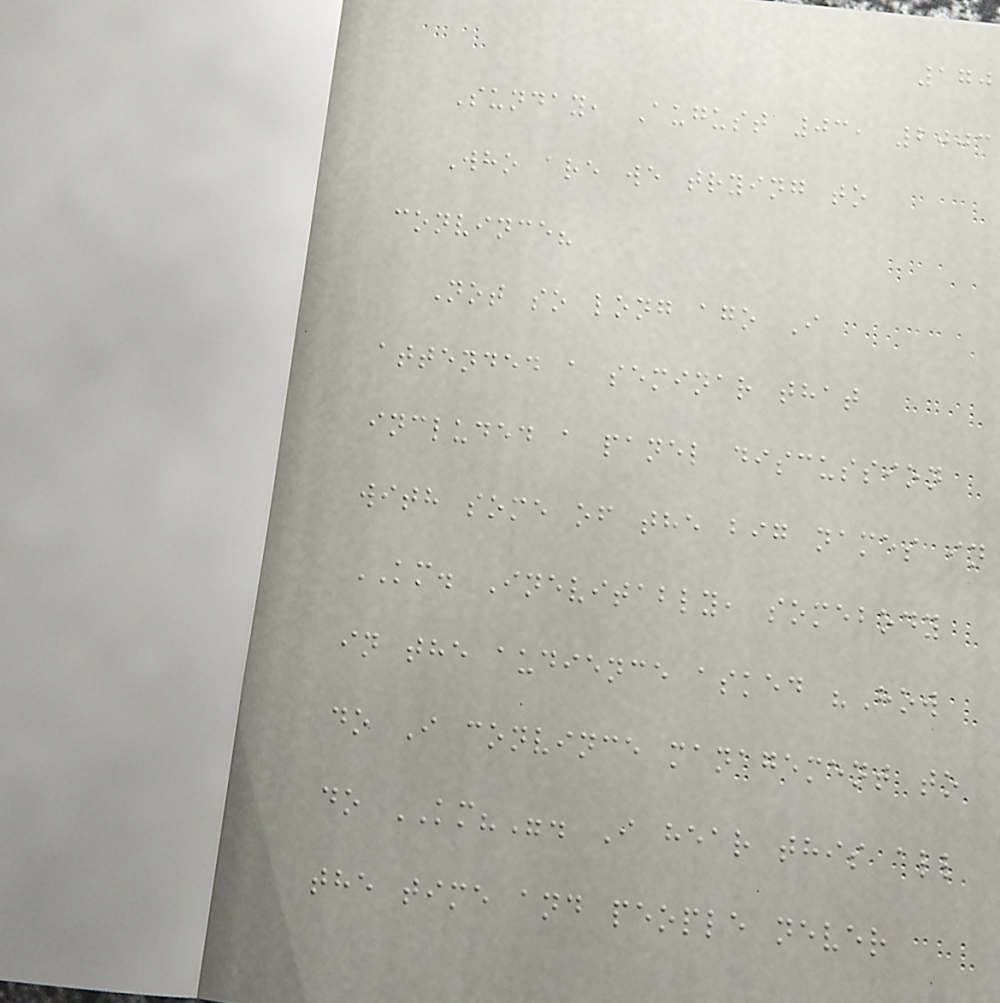170
Sunday, August 03, 2003
Who are we trying to
convince?
Not so long ago I
attended a seminar that
included a panel discussion
with some of the big names in
KM. Inevitably, somebody
in the audience asked "How
do I convince management to
do KM?". I hear this all
the time and people never
